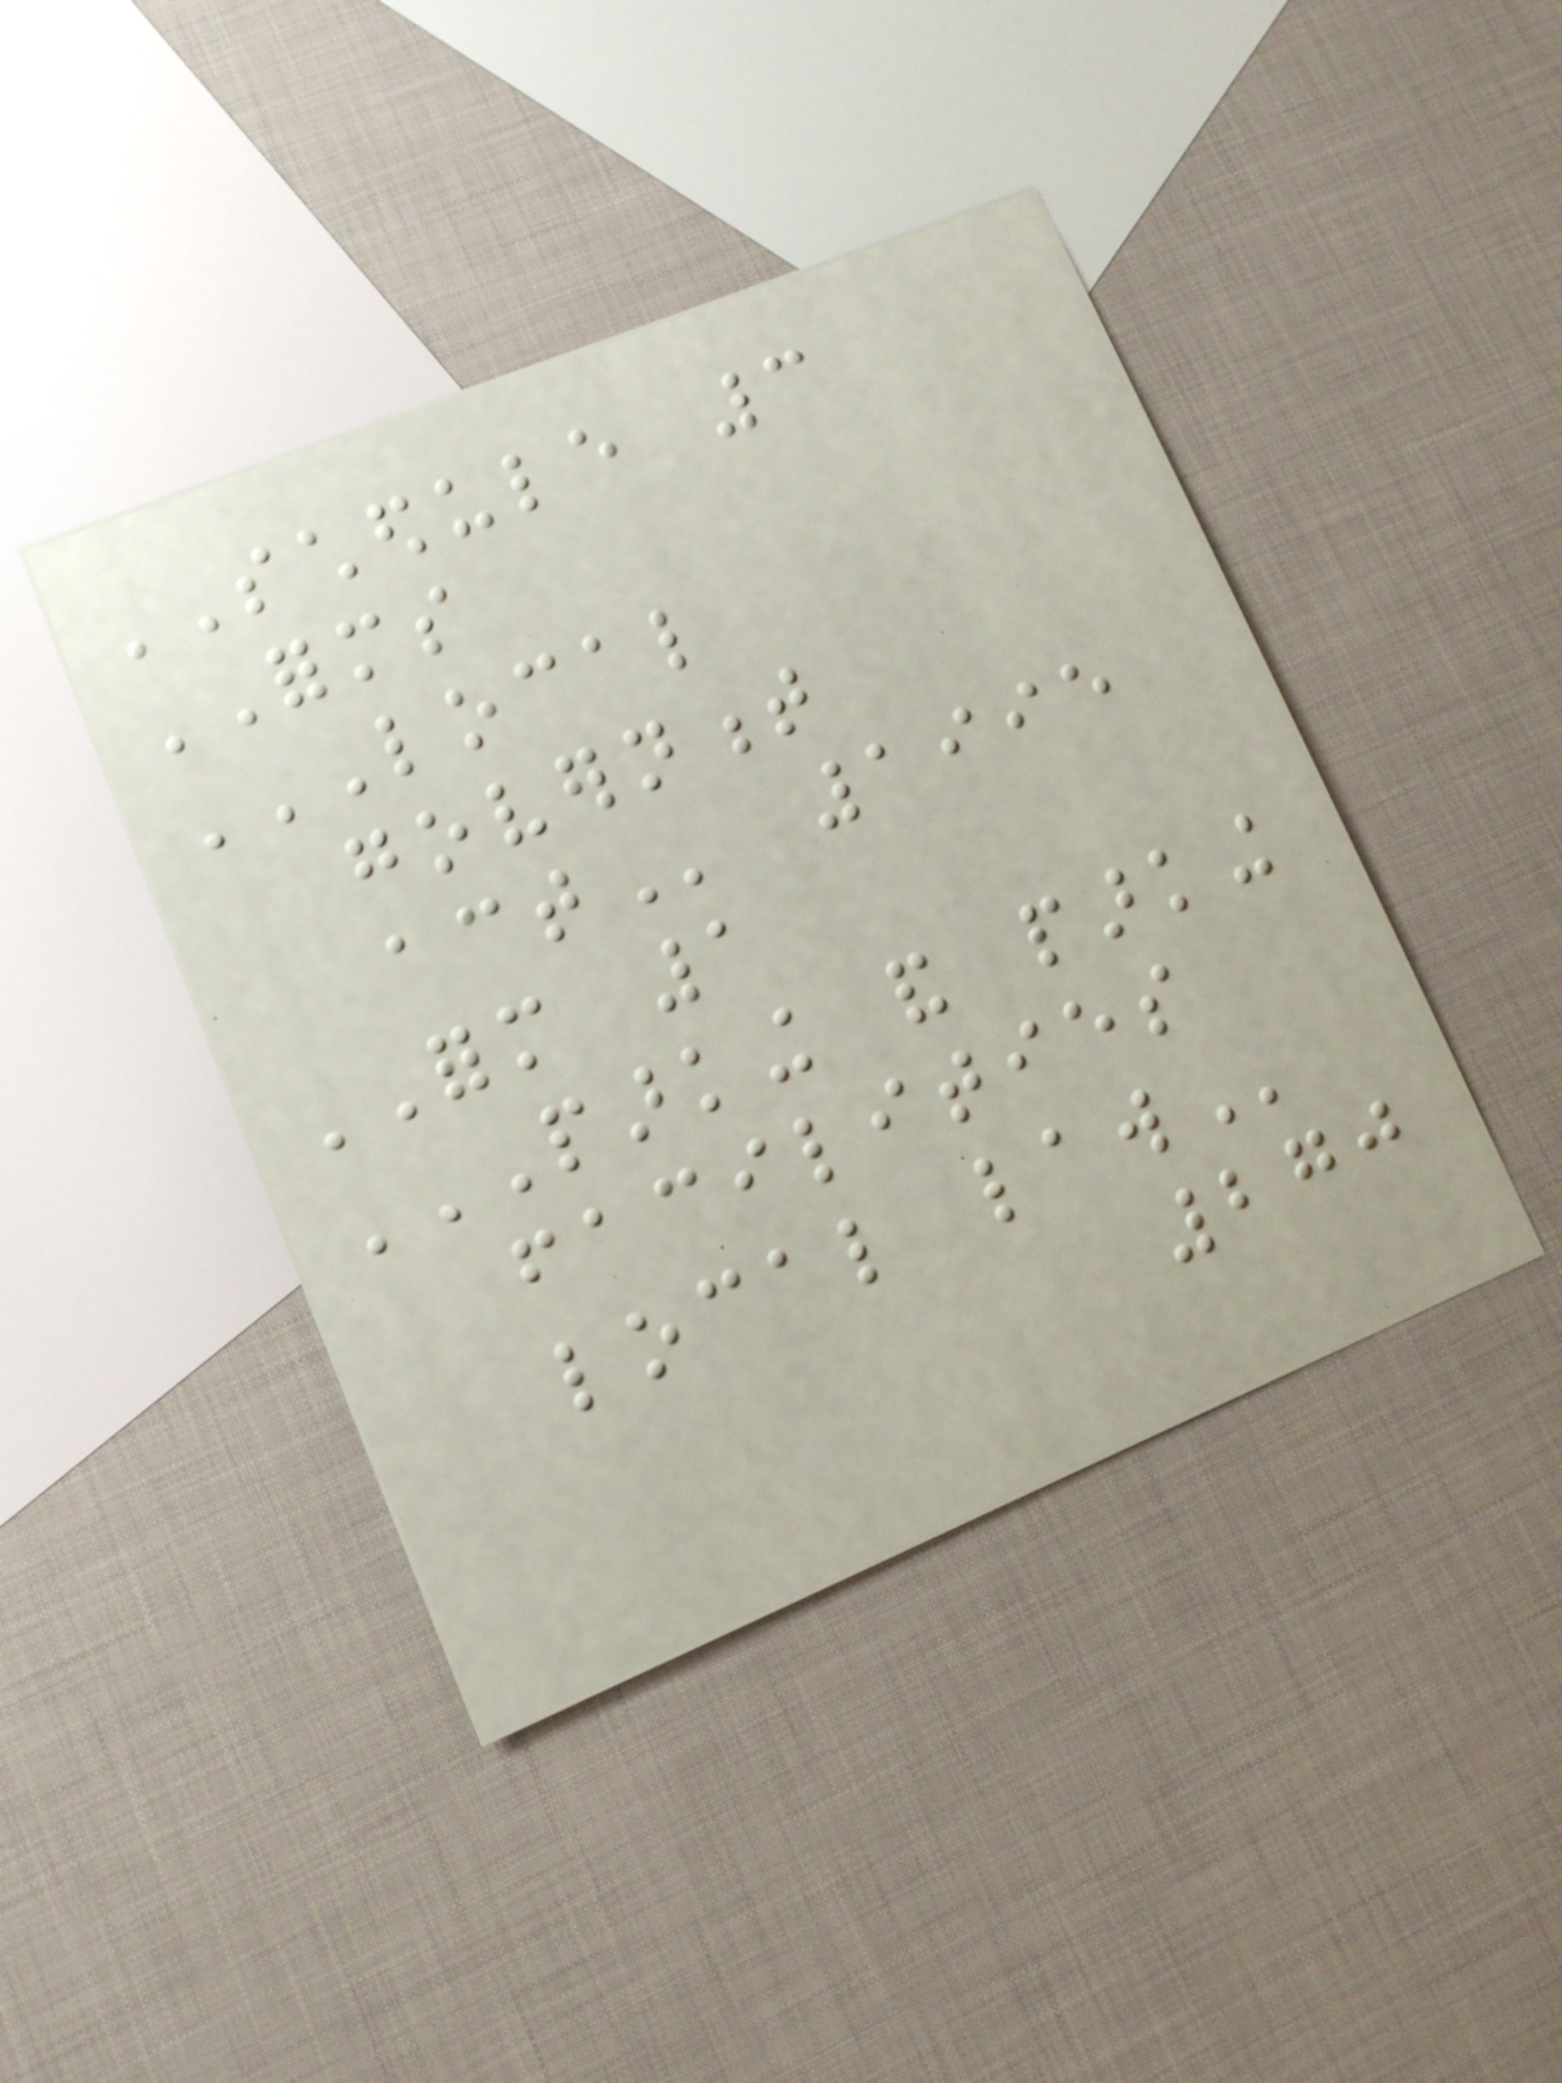SCHEDULE 3
FORMS
LOCAL
GOVERNMENT
ACT 1995
FORM 1
PARKING AND PARKING
FACILITIES
LOCAL LAW
270
